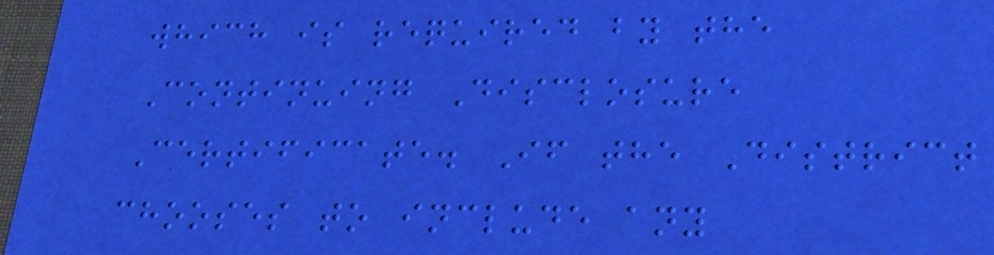which is required by the
Continuing Disclosure
Certificate. If the District
chooses to include any
